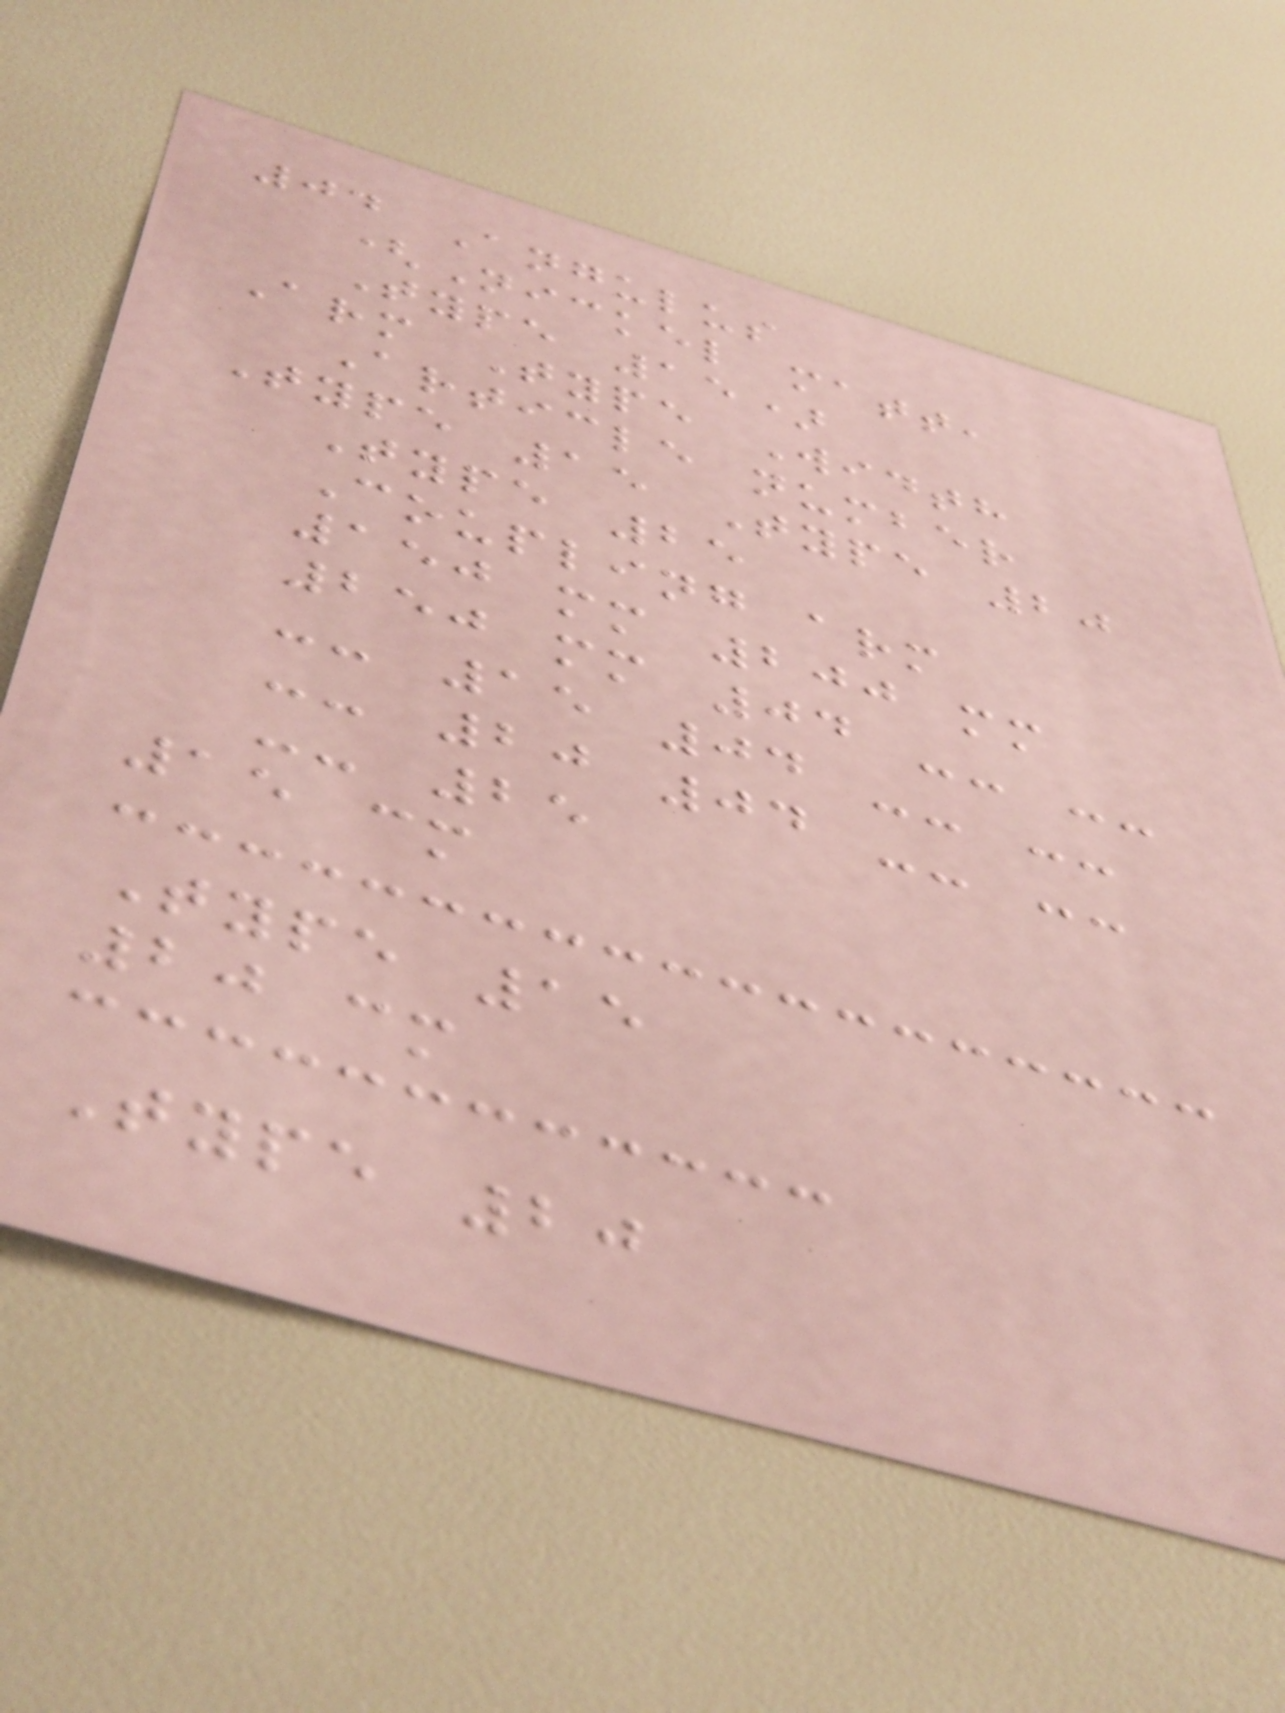04 Angulus
(Nickel matt,
Type 15)
Arm Type Width
Article number
Type 15 Type 20
Type 25
Coupling arm
150 mm 200 mm
250 mm 04 -- --
-- 15 04 -- --
-- 20 04 -- --
-- 25
15 cm
Type 15
20 cm
Type 20
